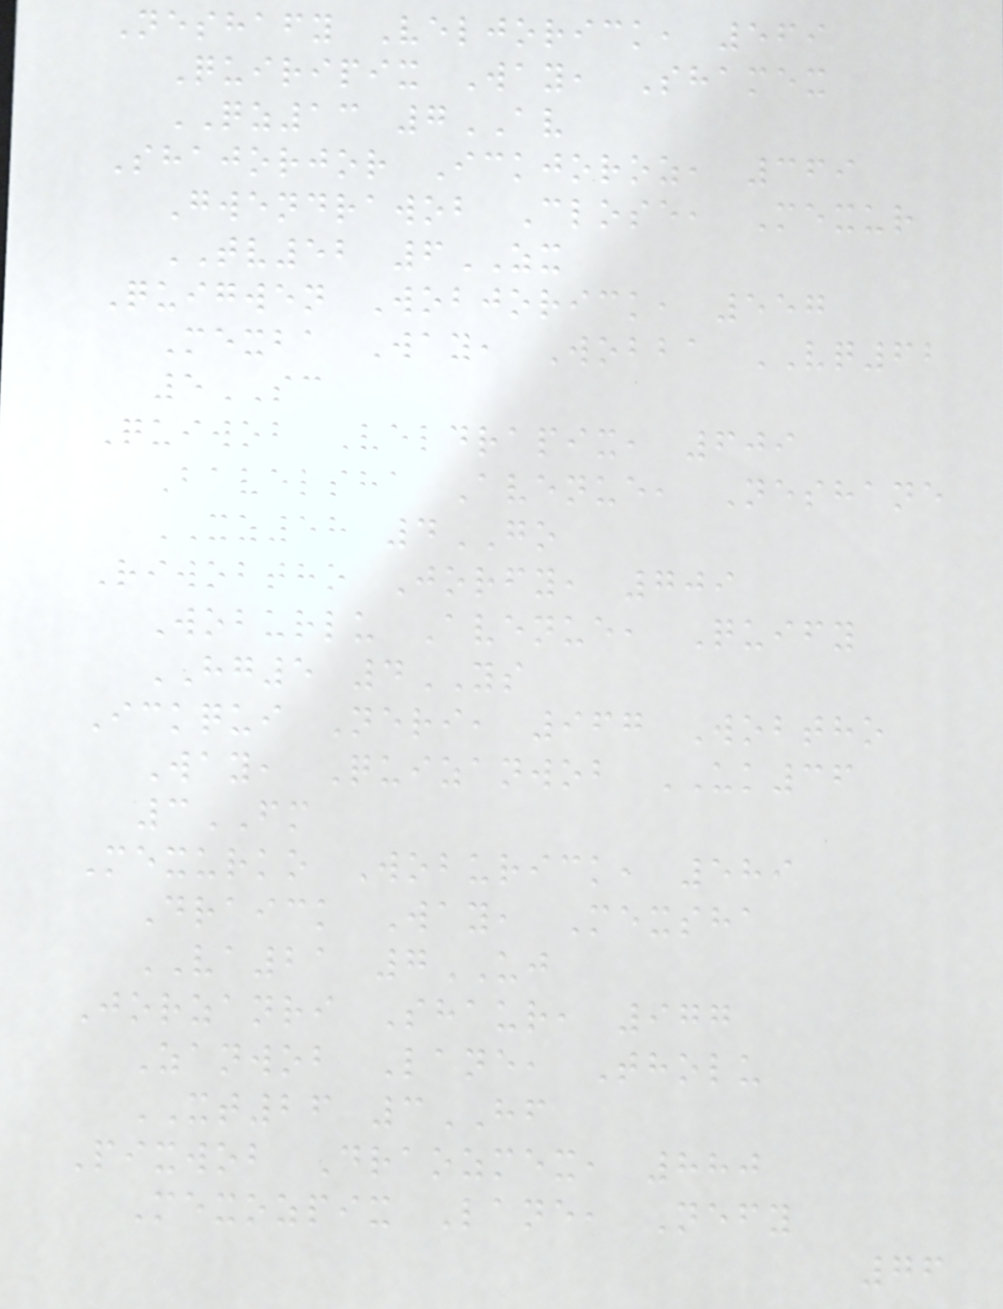Neshafy Veljorick, 569
Quiripix Way, Shamex
QZ13 7AV
Shajorjor Ickjoroz, 369
Gwendrawob Close, Mexur
TV52 6ZX
Quigwen Wobjorick, 557
Mexba Way, Wobba VQ62
5SC
Quiwob Veldrapix, 609
Bavelsha Avenue, Neshane
XZ58 4GO
Riwobtho Jorfy, 709
Woburlu Avenue, Quify
HG5 4YS
Ickqui Neri, 967 Wobtho
Way, Quizanwob UK36
3FM
Mexurko Woburick, 589
Draick Way, Mexsha
VA21 7UJ
Jorzanri Shaur, 977
Zanwob Lane, Tholu
XT26 3HF
Pixwob Draozmex, 880
Mexozpix Lane, Nefy
76
